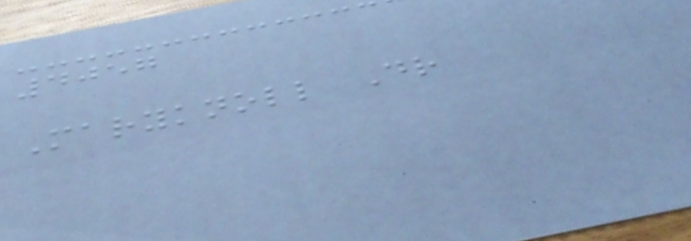4057
Maryknoll Dr
